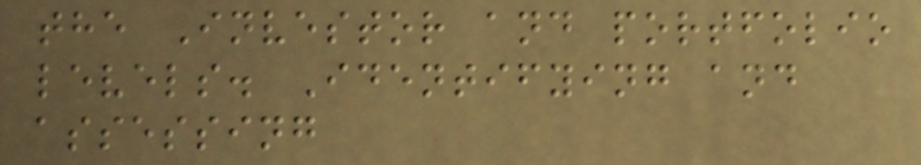the Investor and portfolio
levels. Identifying and
assessing
